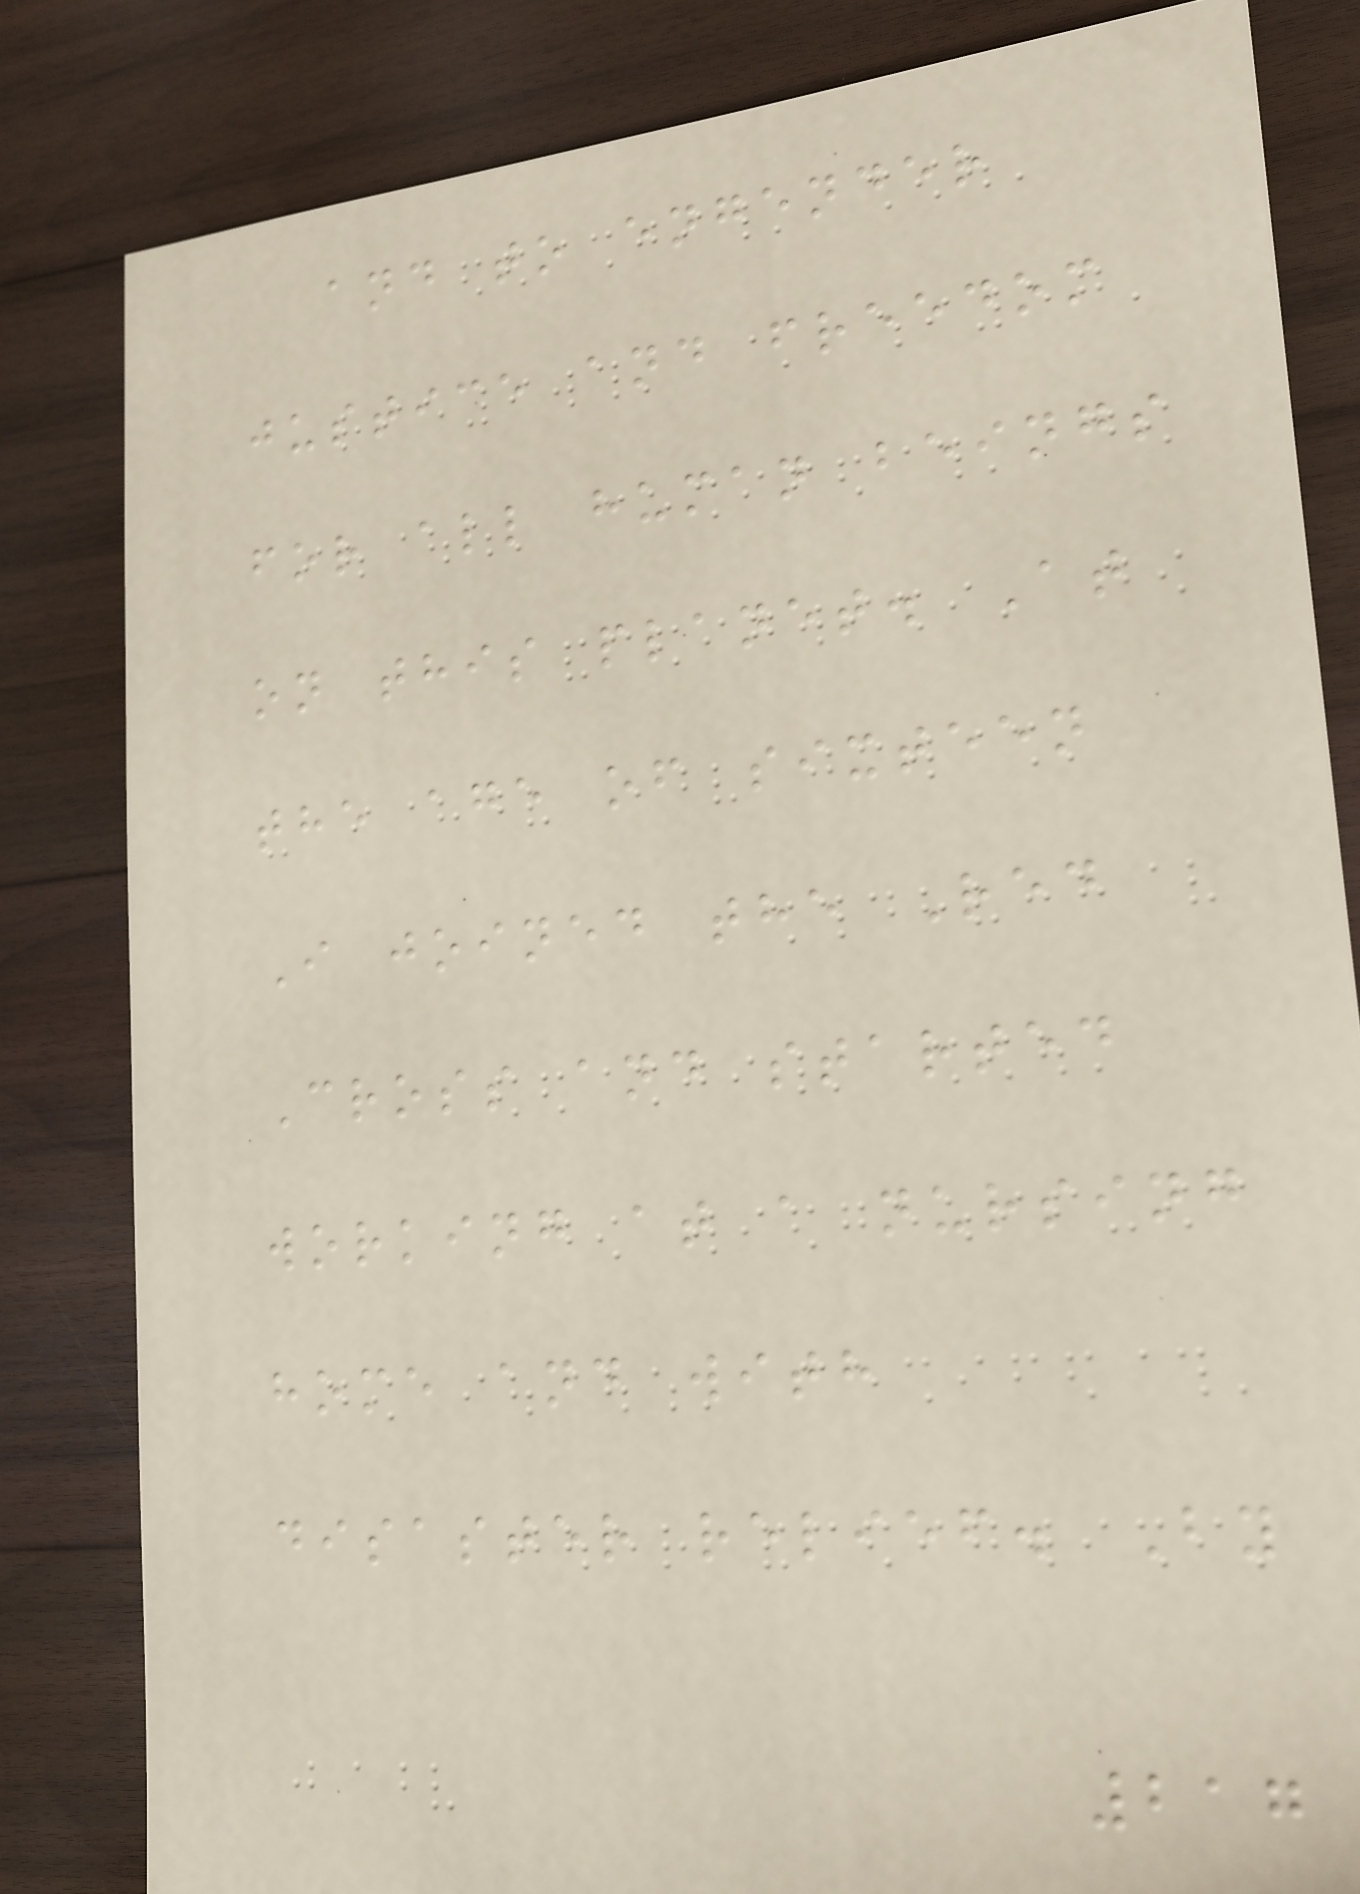and to engender
justice and freedom
for all human beings
on this planet. At
the age of sixteen
I joined the Red
Cross and started
working at a nursing
home and with
disaster relief. By
217
